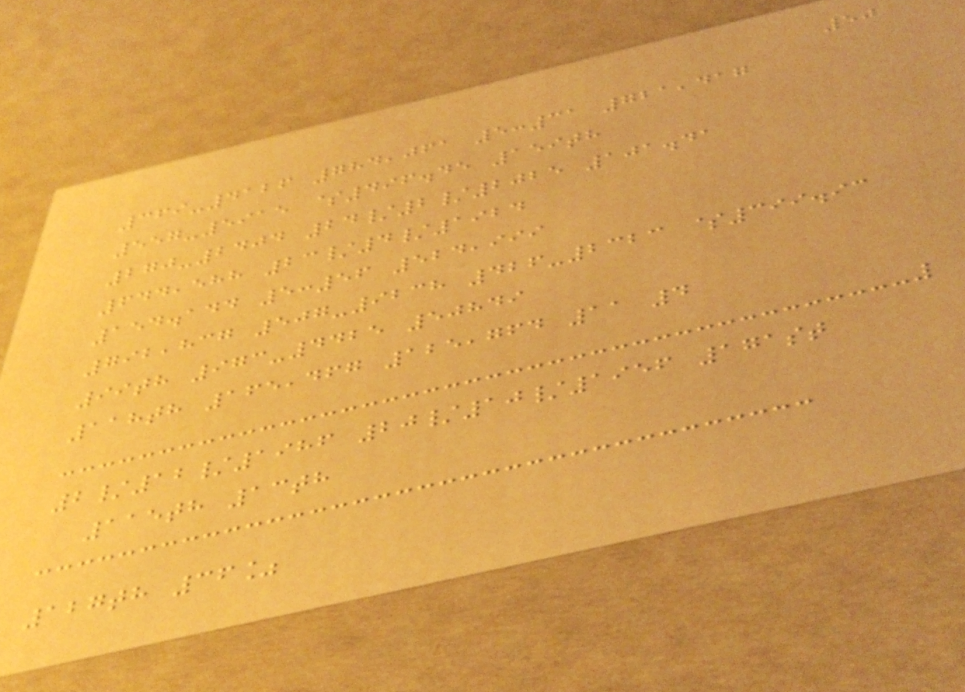50
369-4126 784,061 5:31 721,417
557-5915 $496.45 159th
270-2404 24/2/2025 101.41
644,588 23/4/1924
154.144 5:56 524,999
792,837 507-9238 426-2323 $399.93
99th 973-4425 50849
118th 165,467 125,764 11 4
2/12/1986 20/10/1956 171st
115th 13th
127th 36%
